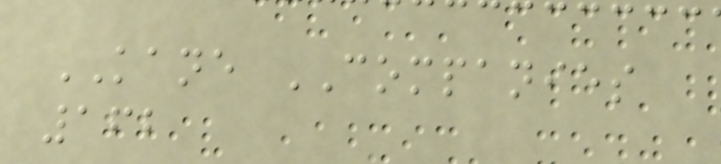KANE COMPANIES
162
